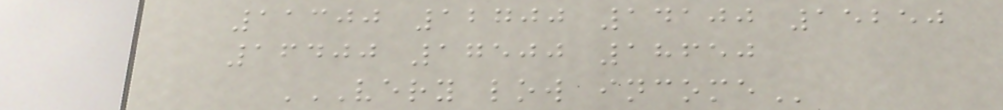11300 12700 14100 15250
16400 17500 18650
VERY LOW INCOME
